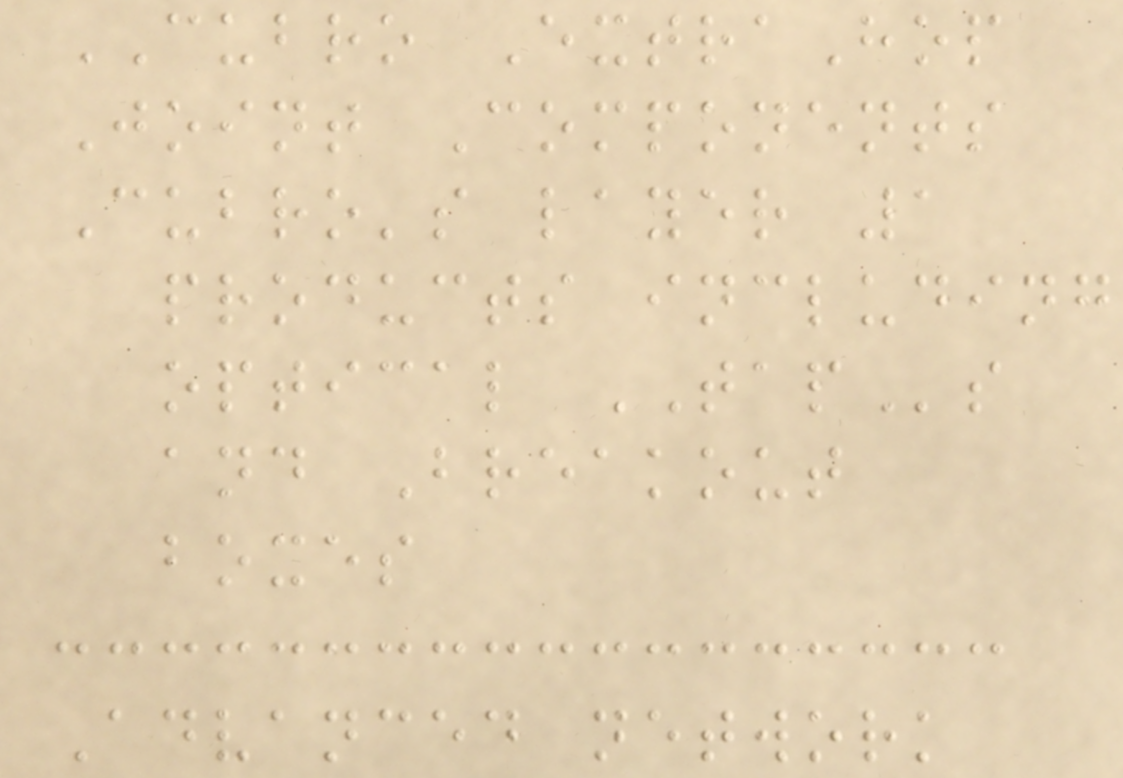CUBRO ExtraHop
Joint Components
Cubro's layer 1
products including
optical TAPs
and Breakout
boxes
Advanced network
